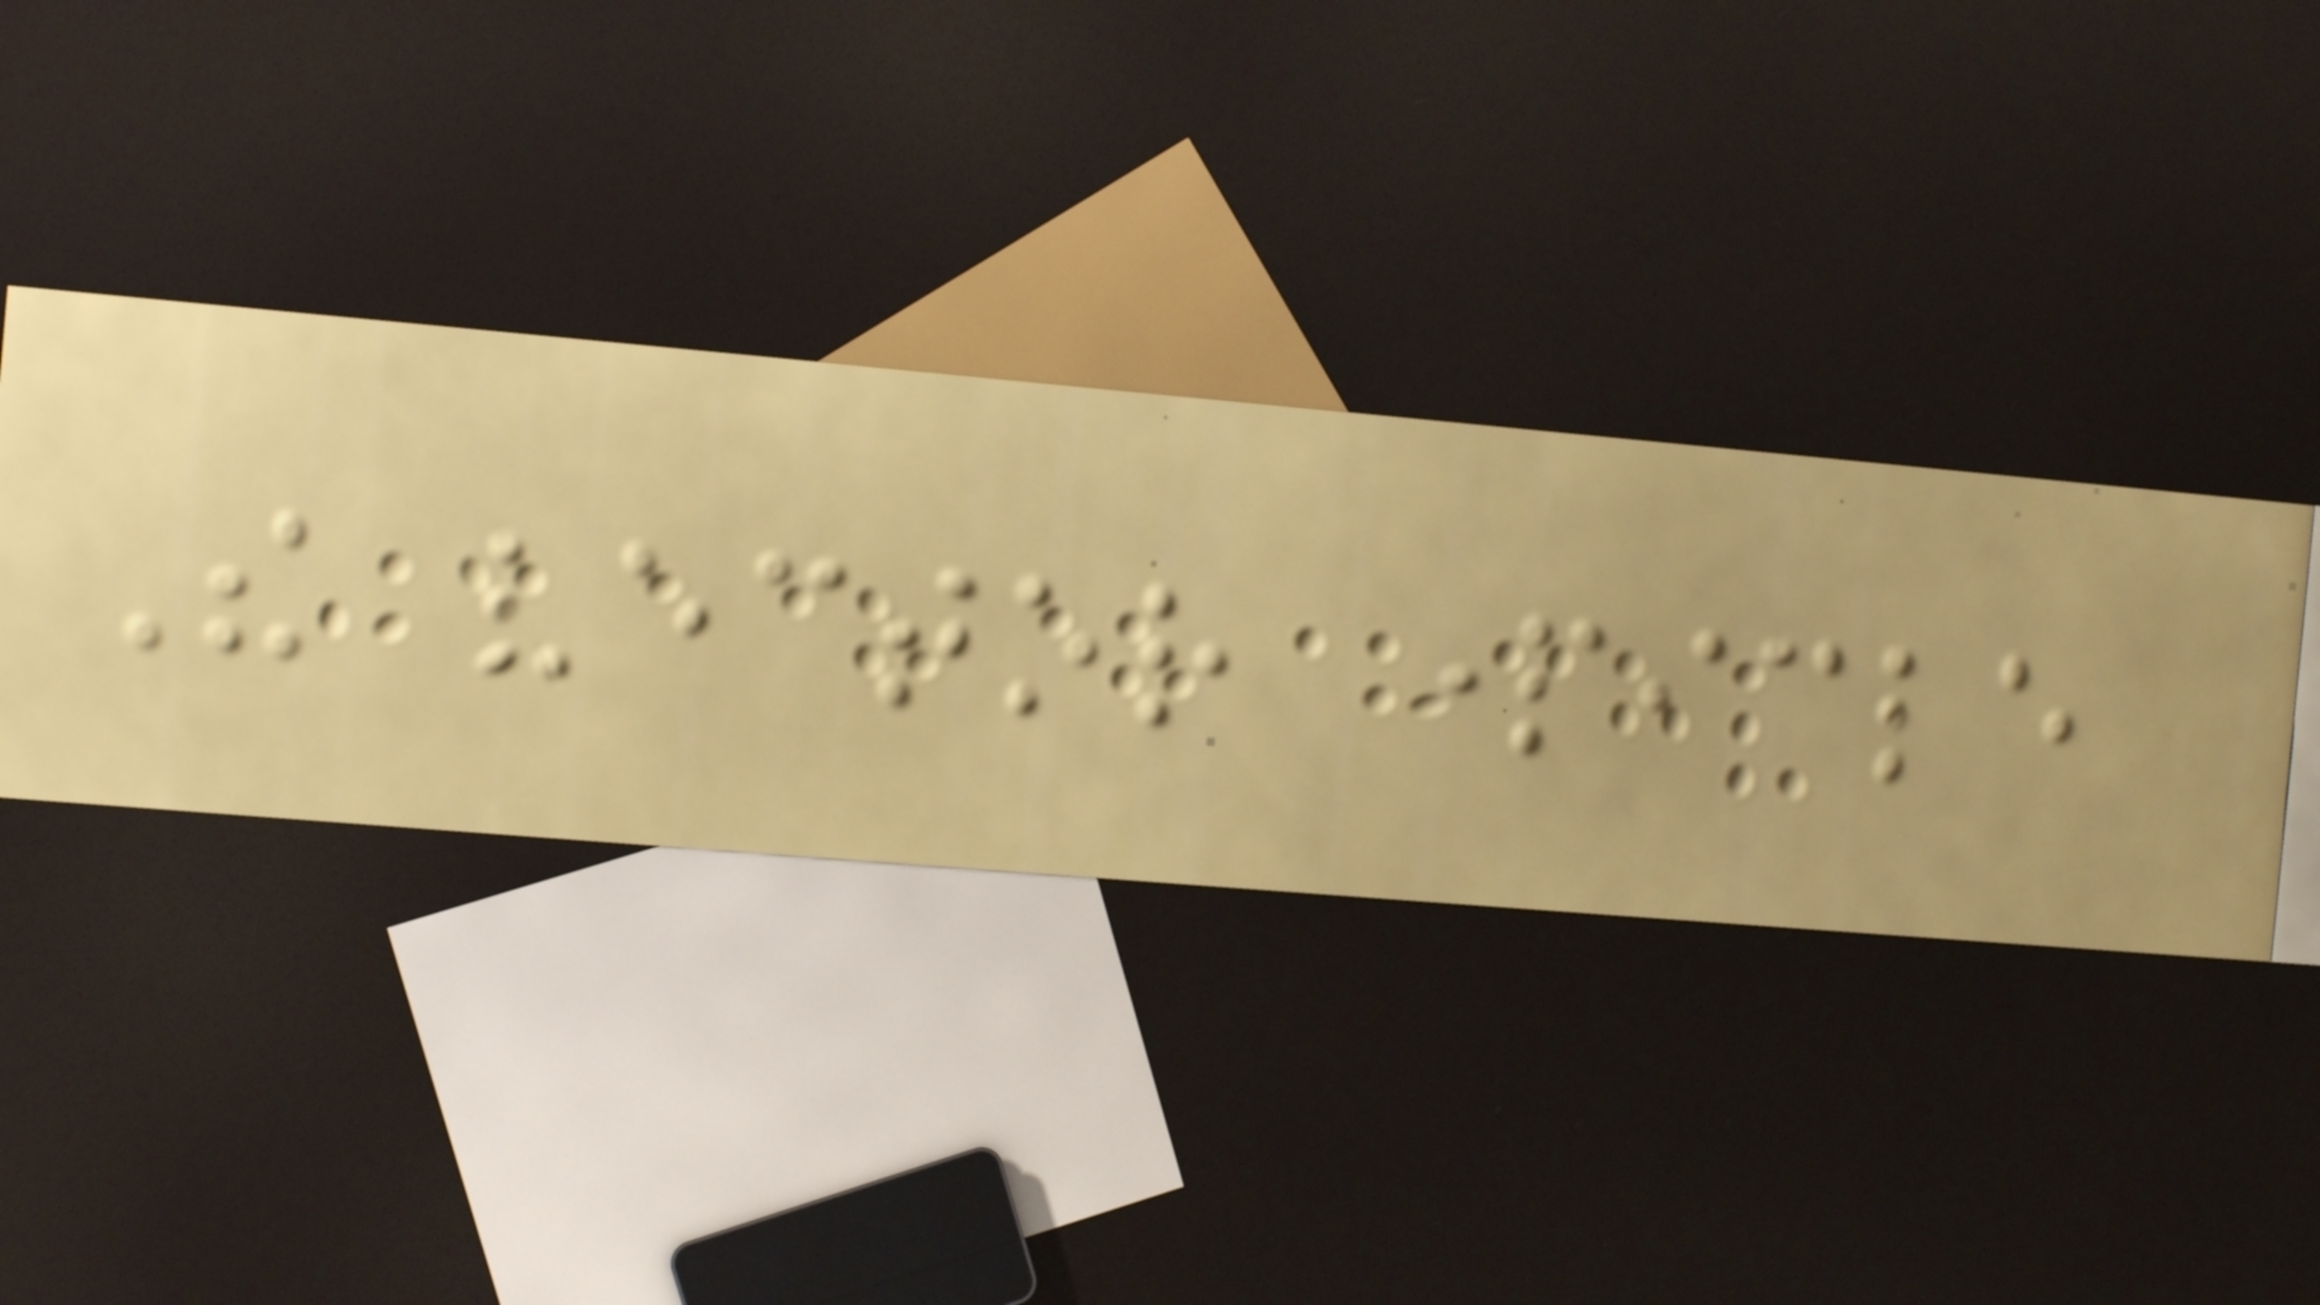The vector particle
